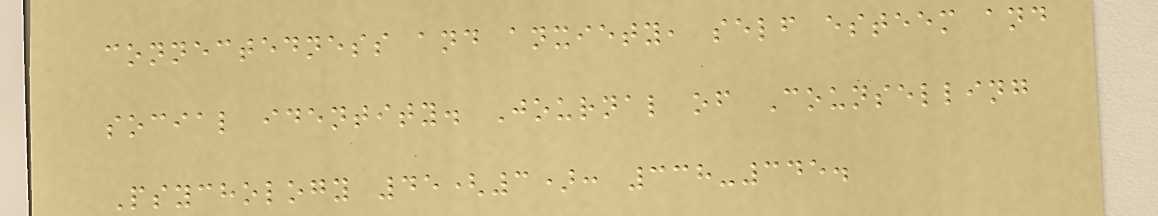connectedness and anxiety, self esteem and
social identity. Journal of Counselling
Psychology 45(3): 338-345.
